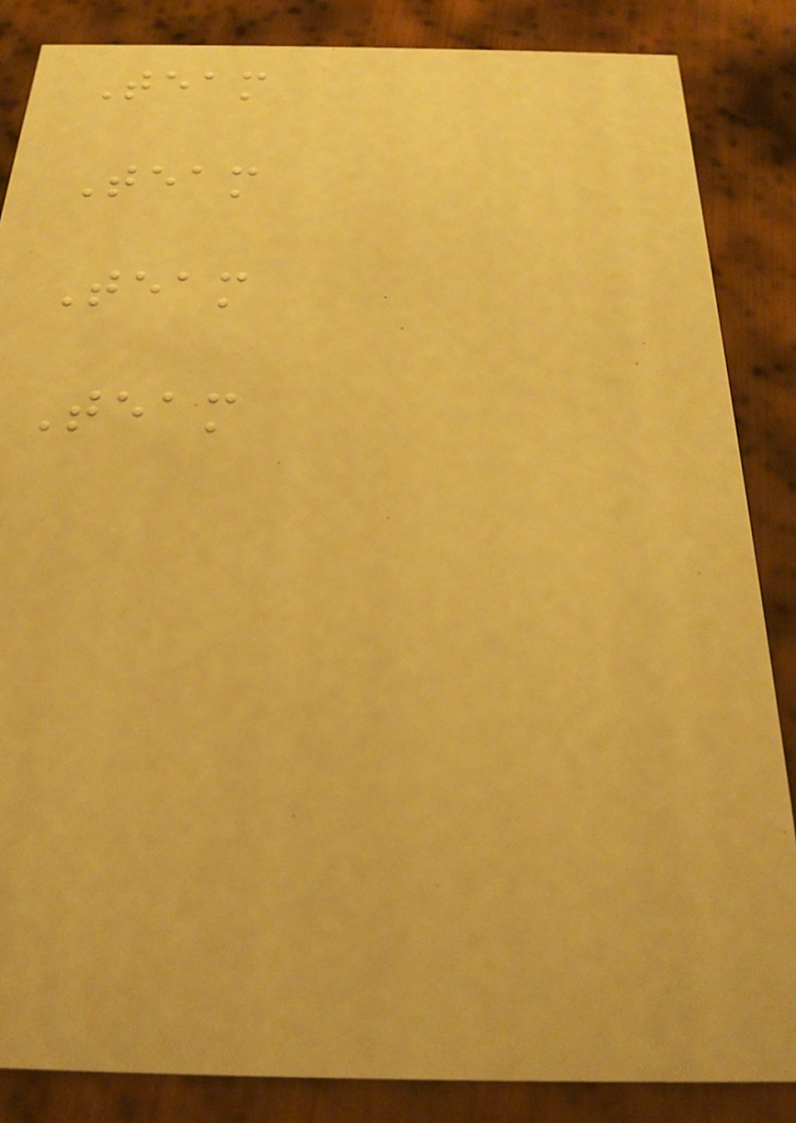Team
Team
Team
Team
